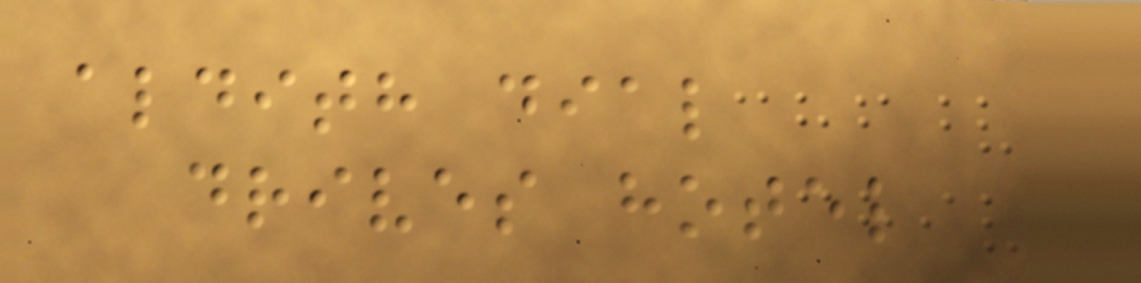aldith dial
drives hotel
